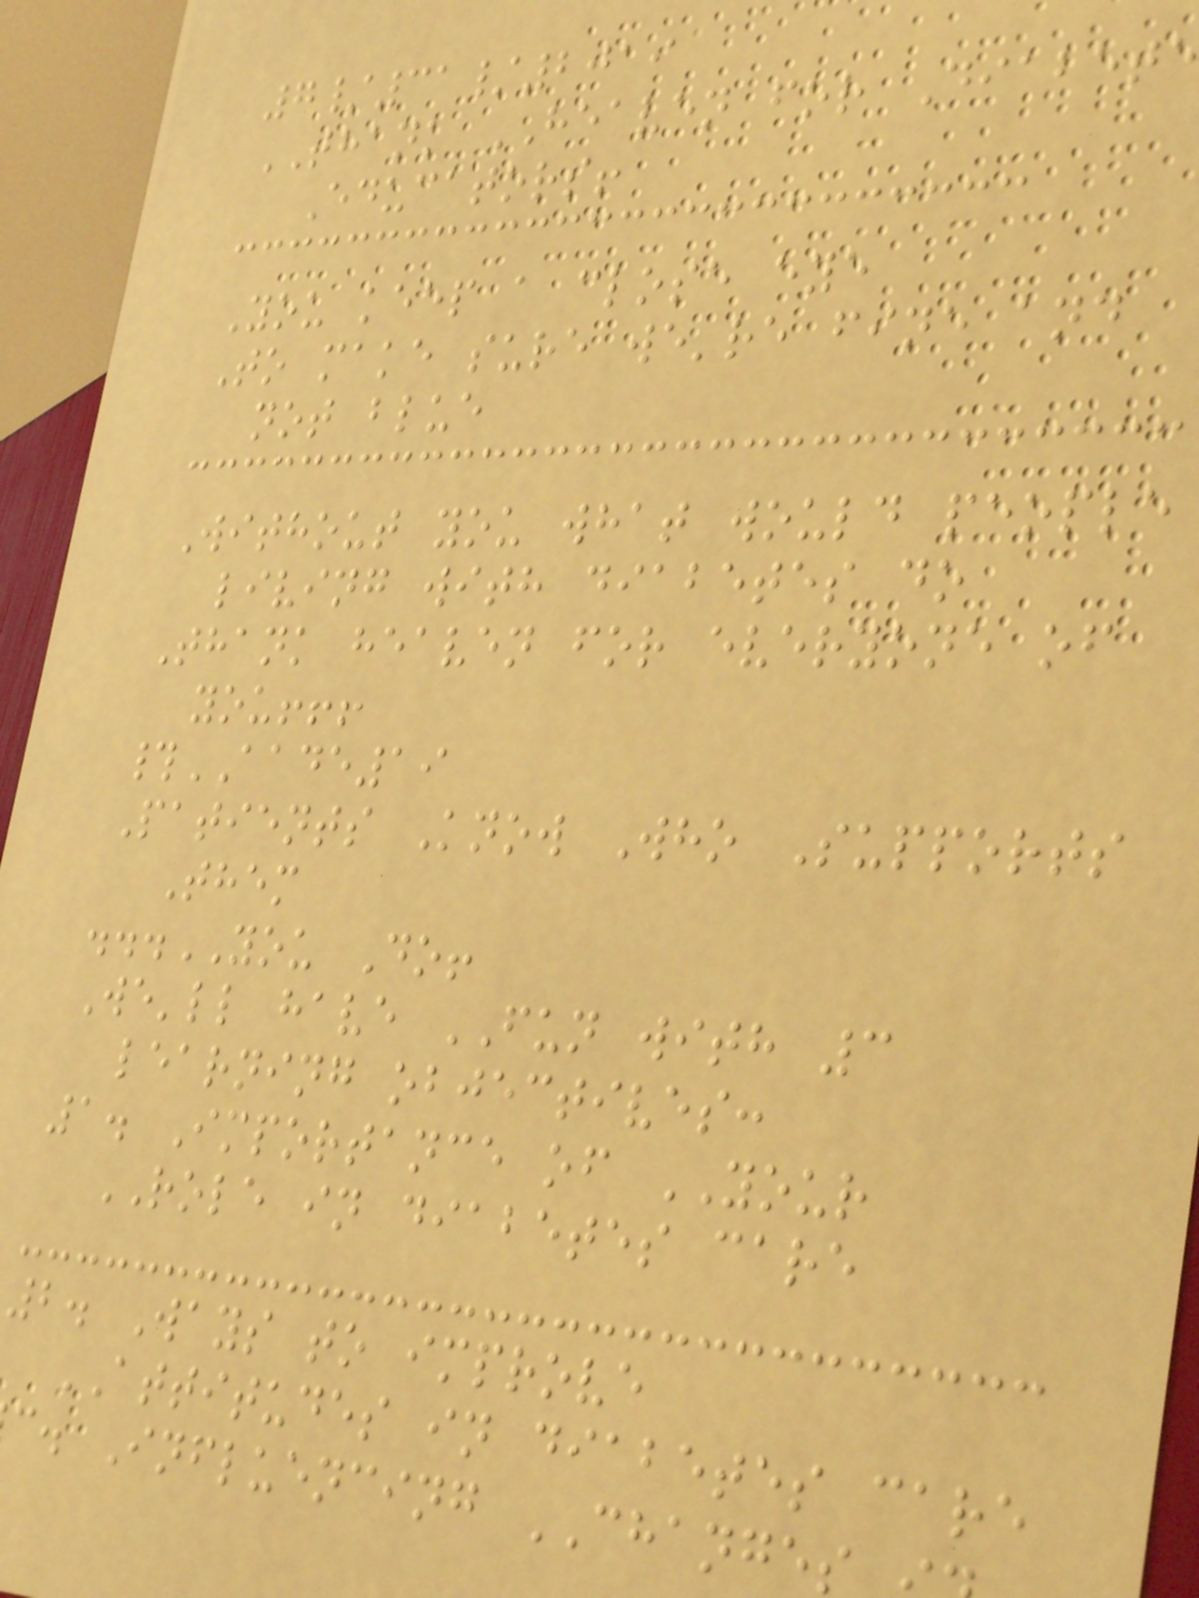7/31/2019
THANK HEAVEN for Diabet
Educators!
You keep a close eye
To make sure we're fine and
not blue
Without you what would people
living with diabetes do
Thank heaven for everyone of
you!!!
#AADE19
Patients Know Who Supports
Them
...YOU Do!
We'll have FUN with 3
learning objectives:
1. Importance of YOUR
ROLE in diabetes care
2. Ways to improve
ATTITUDES in diabetes care
c. Influencing CHANGES
